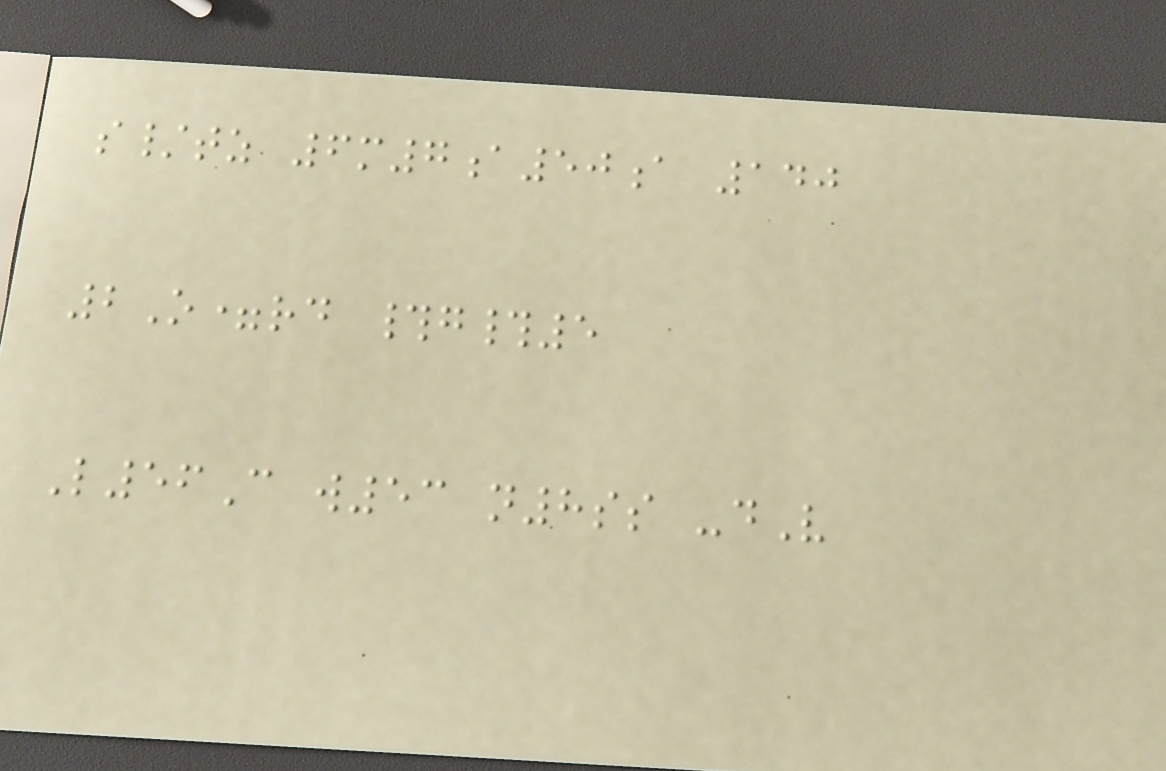s/tz 6m7a50a 140
2O=rd #g#5
L56C w53 n8ss -dV
